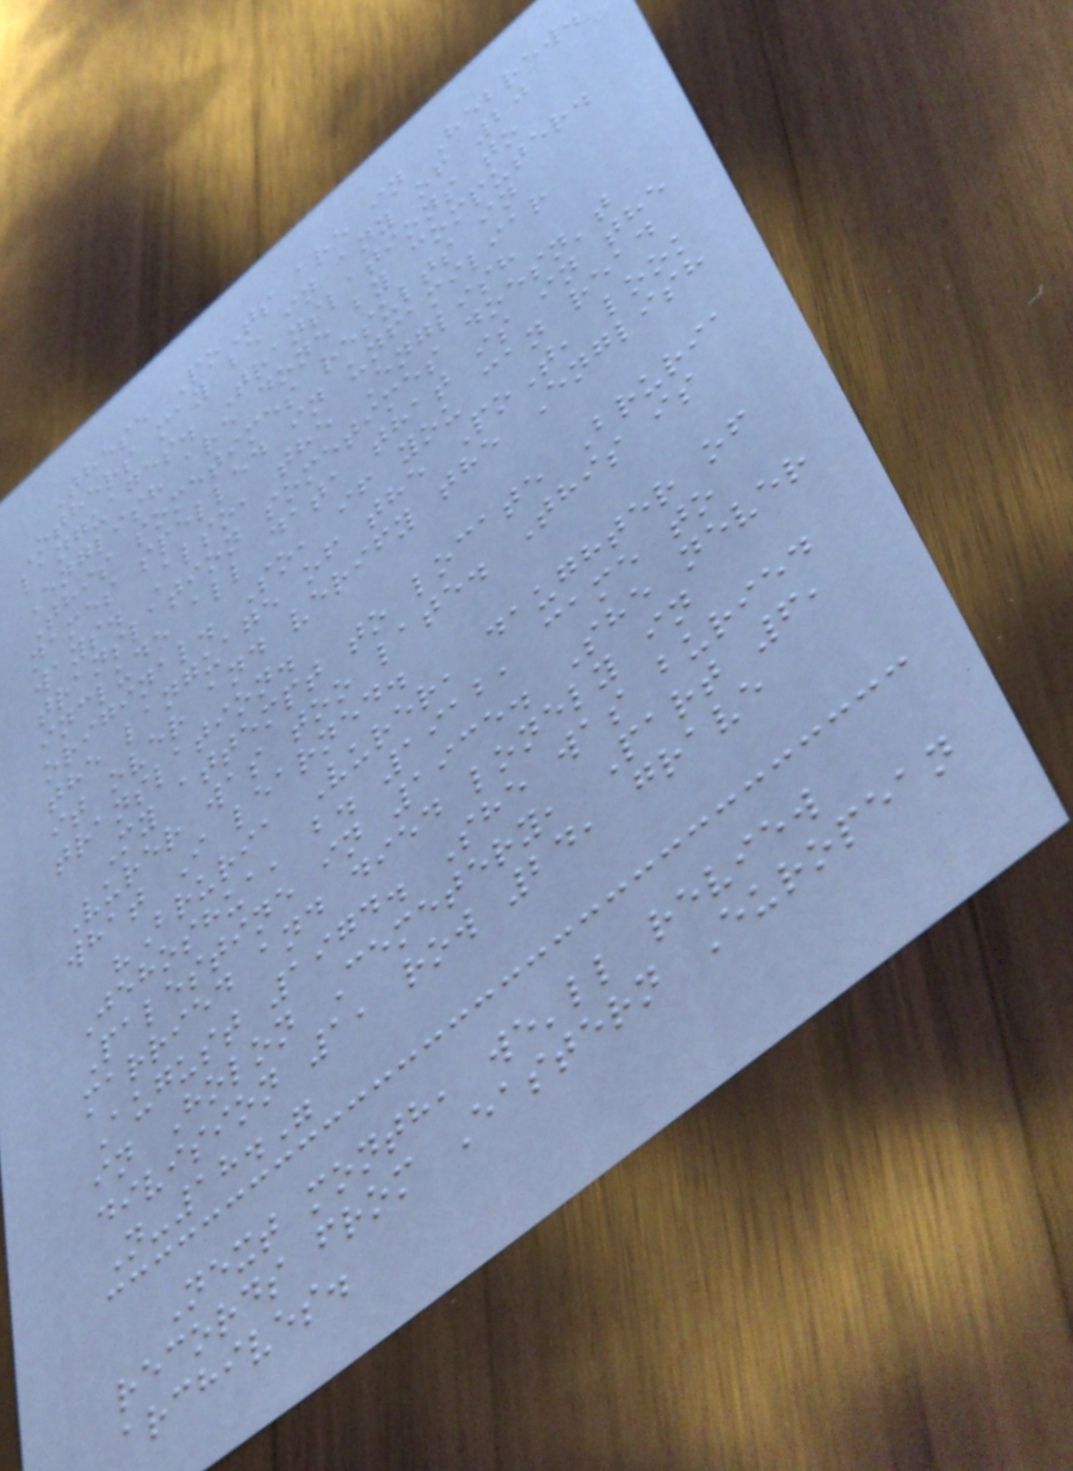These PoTs are in Hebrew.
Others may be in any of 20
languages. Translations to
English are done by computer.
This sometimes results in
names spelled in unfamiliar
ways. Also, the English
translation sometimes doesn't
include all data that is in the
original. So, if you can read
the language of the PoT, look
it over and verify the English
translation.
My attempt to locate Bruria
Vurer was too late. This is
what I learned.
"Bruria Vurer, daughter of
Jehoshua, b. 1912, came to
Palestine in 1935. She never
married and died lonely in
August 1974. She was buried
in Holon Cemetery, Part 6,
division 1, row 24, grave
N-18."
Next month, we'll review
records from Eastern European
archives.
